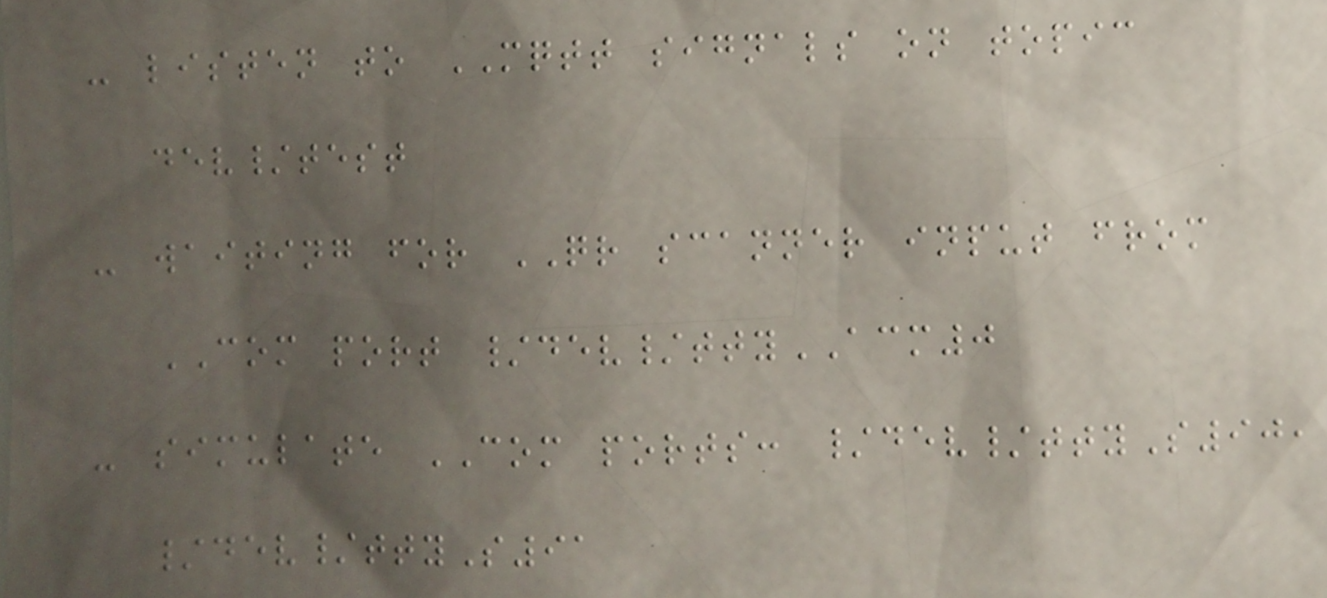- listen to MQTT signals on topic
dev/test
- waiting for QR scanner input from
COM port /dev/ttyACM0
- simulate COM ports: /dev/ttyS90,
/dev/ttyS91
